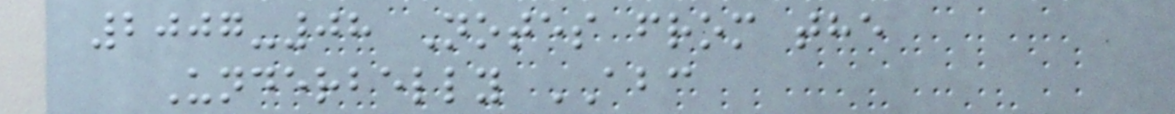2007-08 Notes from the
Underbelly ABC
